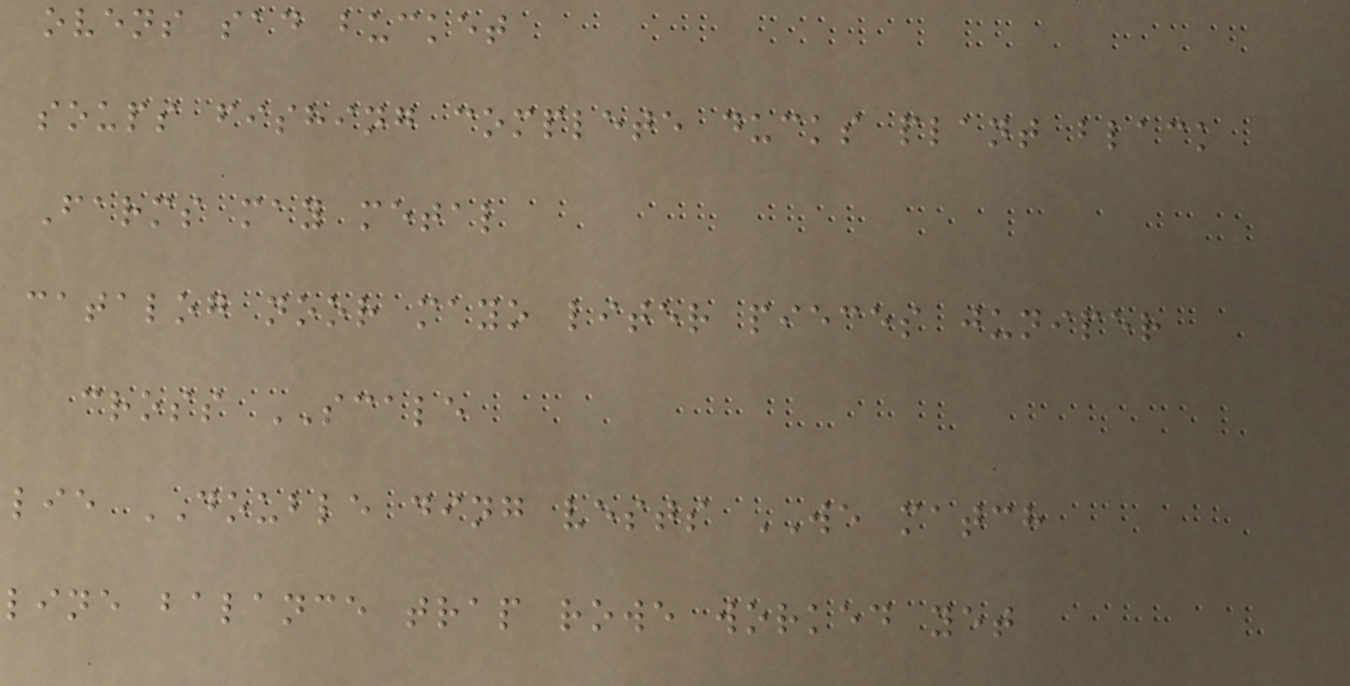ovens sad bucket
soups fishing complete ducks plant black
Farms may metal
catalog noor mayo liter pieces juniper
cross SCALE
lie DOUBLE ding vests WE match
line balance trap rowe worked yet
